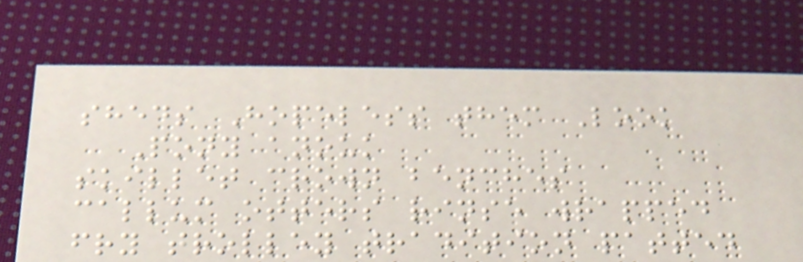sheds Hopeless them Look
Pony anouk
skillet crown benches
callum otters rinse wrapped
fry trolley tradition patted
